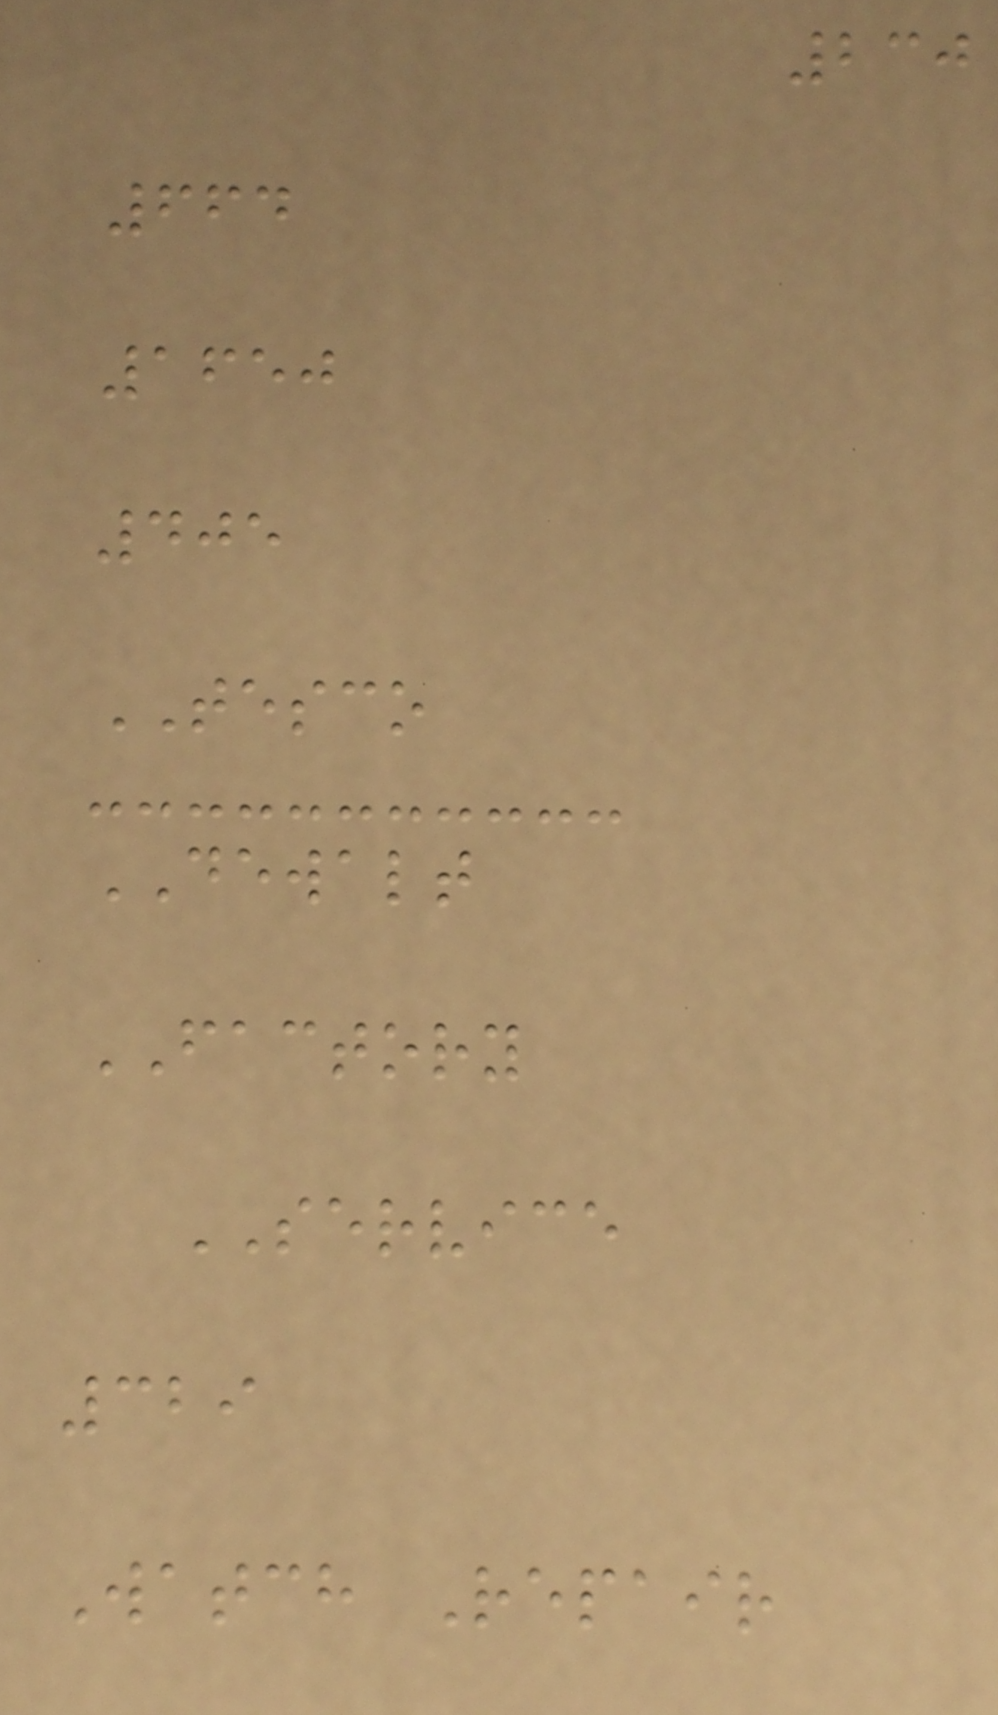230
664
1650
405
TESCO
DEWALT
FACTORY
SERVICE
329
Watch Repair
